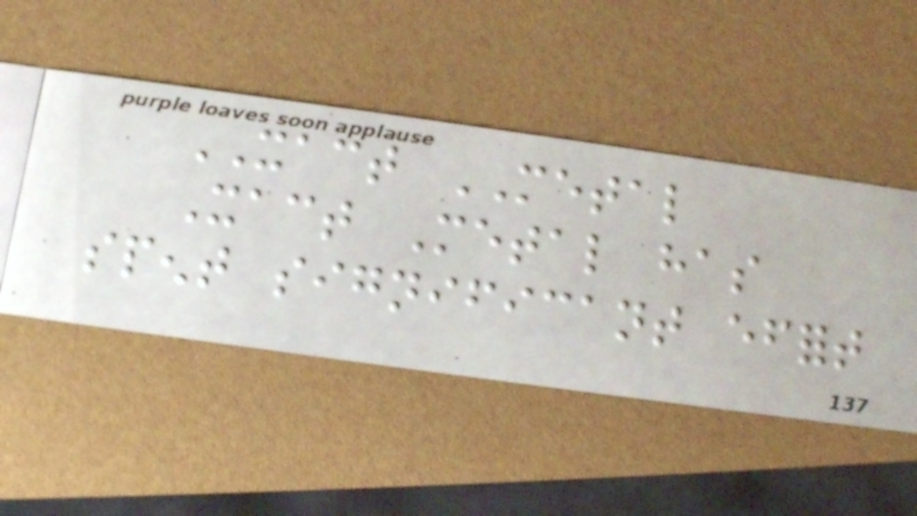XACT METAL
Xact Metal has
spent significant effort
